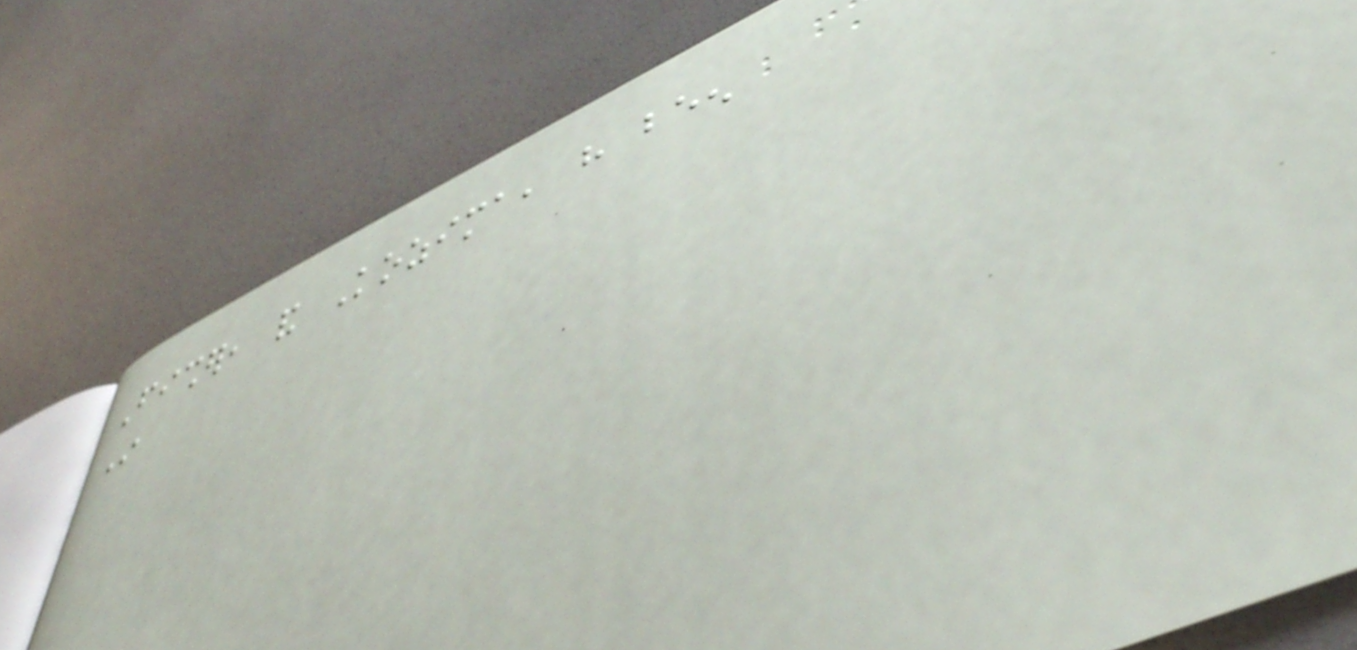Fisher, and Kozima, have been
In
